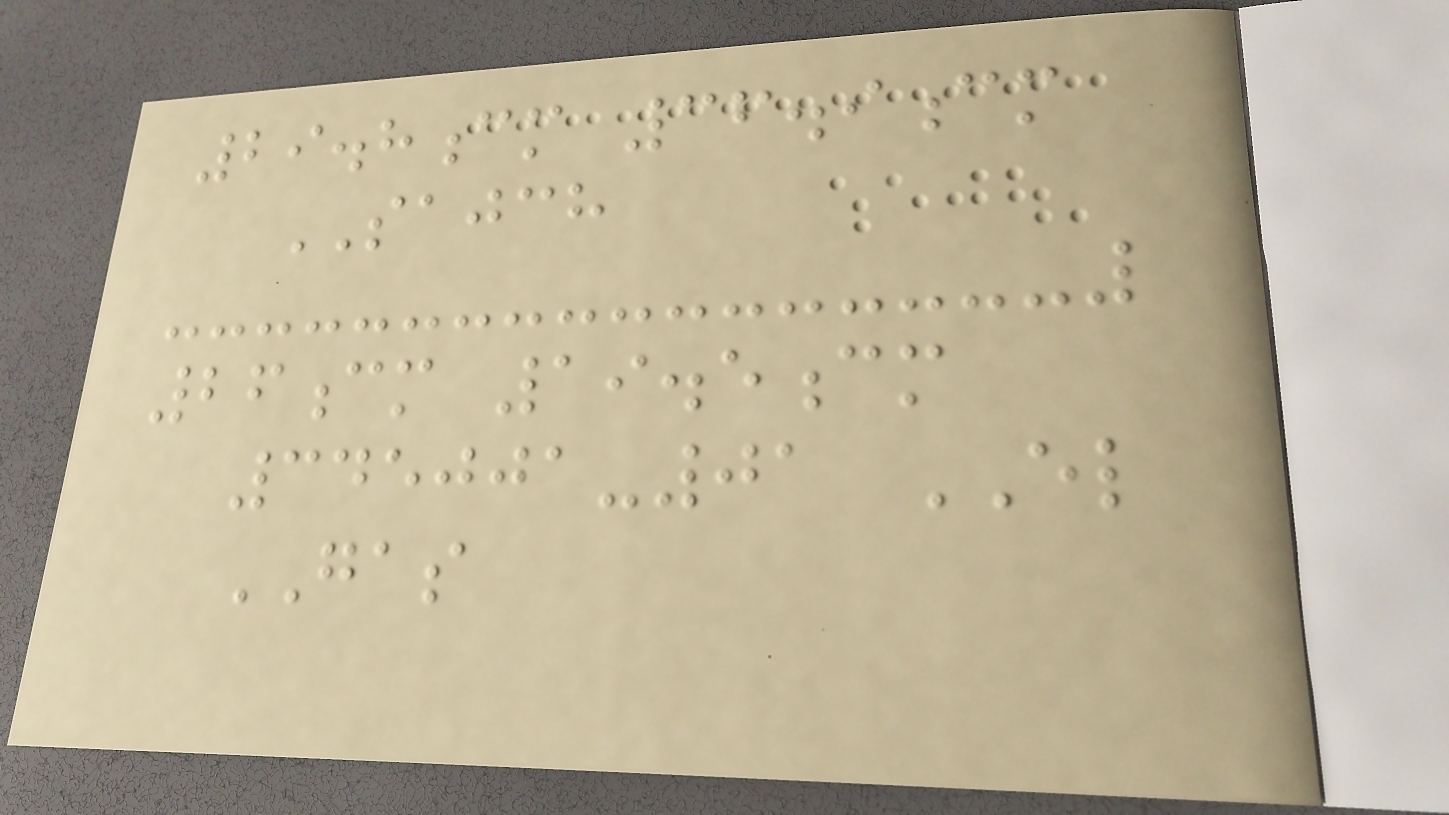29.8cm 36.9cm
SAJCH
26cm 19.5cm
345001-01 EL
GAS
